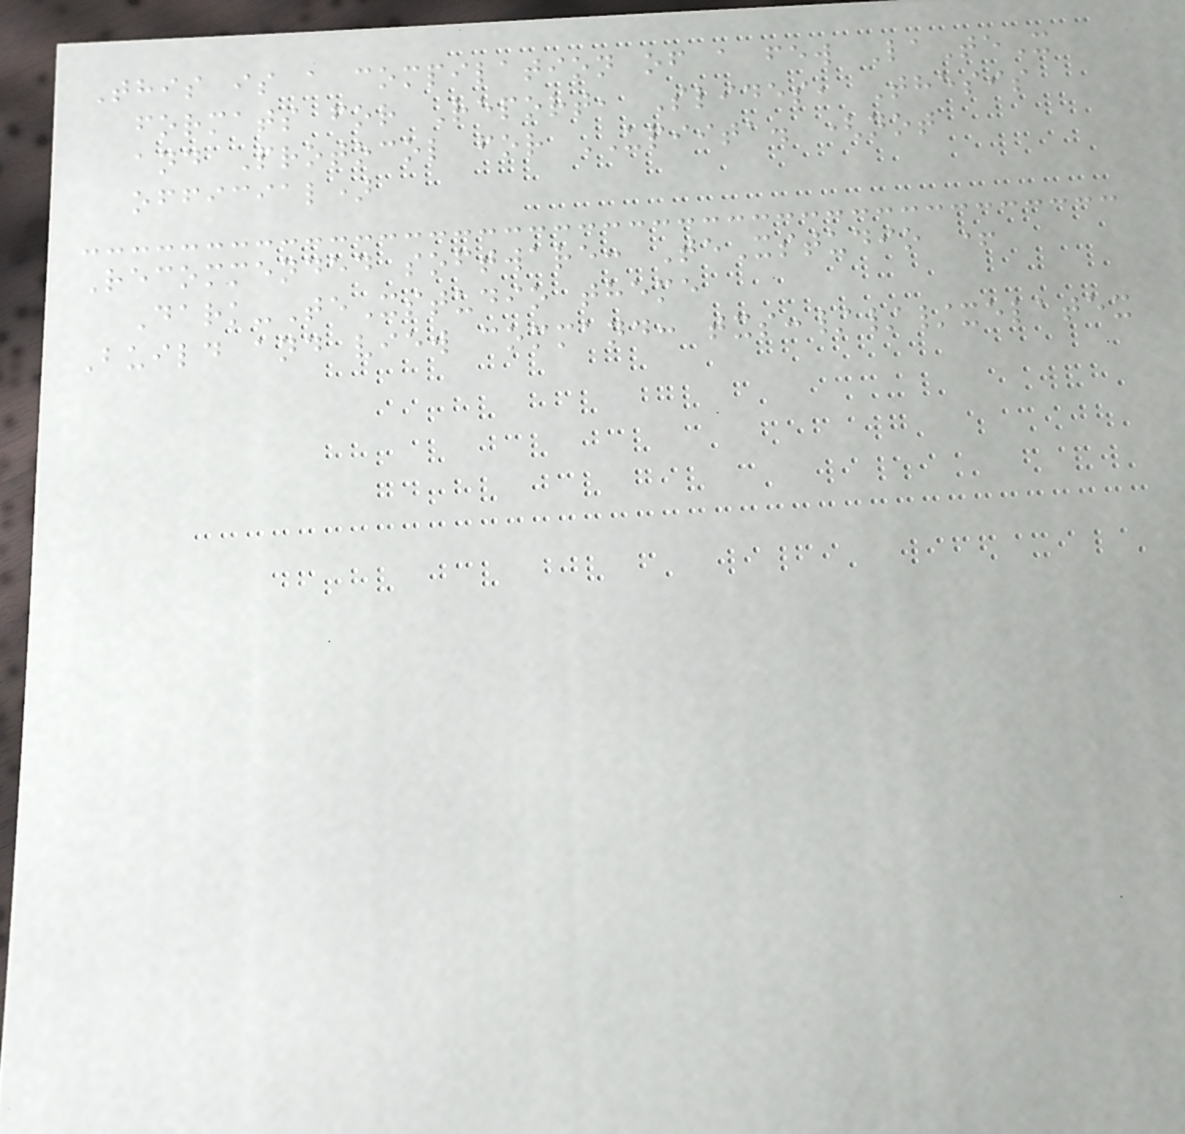This is a compilation of a few LaTeX
formats for Report, Slides, Thesis
and Protocol for UPIITA. (not
official)
Recommended software: TeXstudio +
Dark-TeXstudio theme
Build and view command: txs:///xelatex
